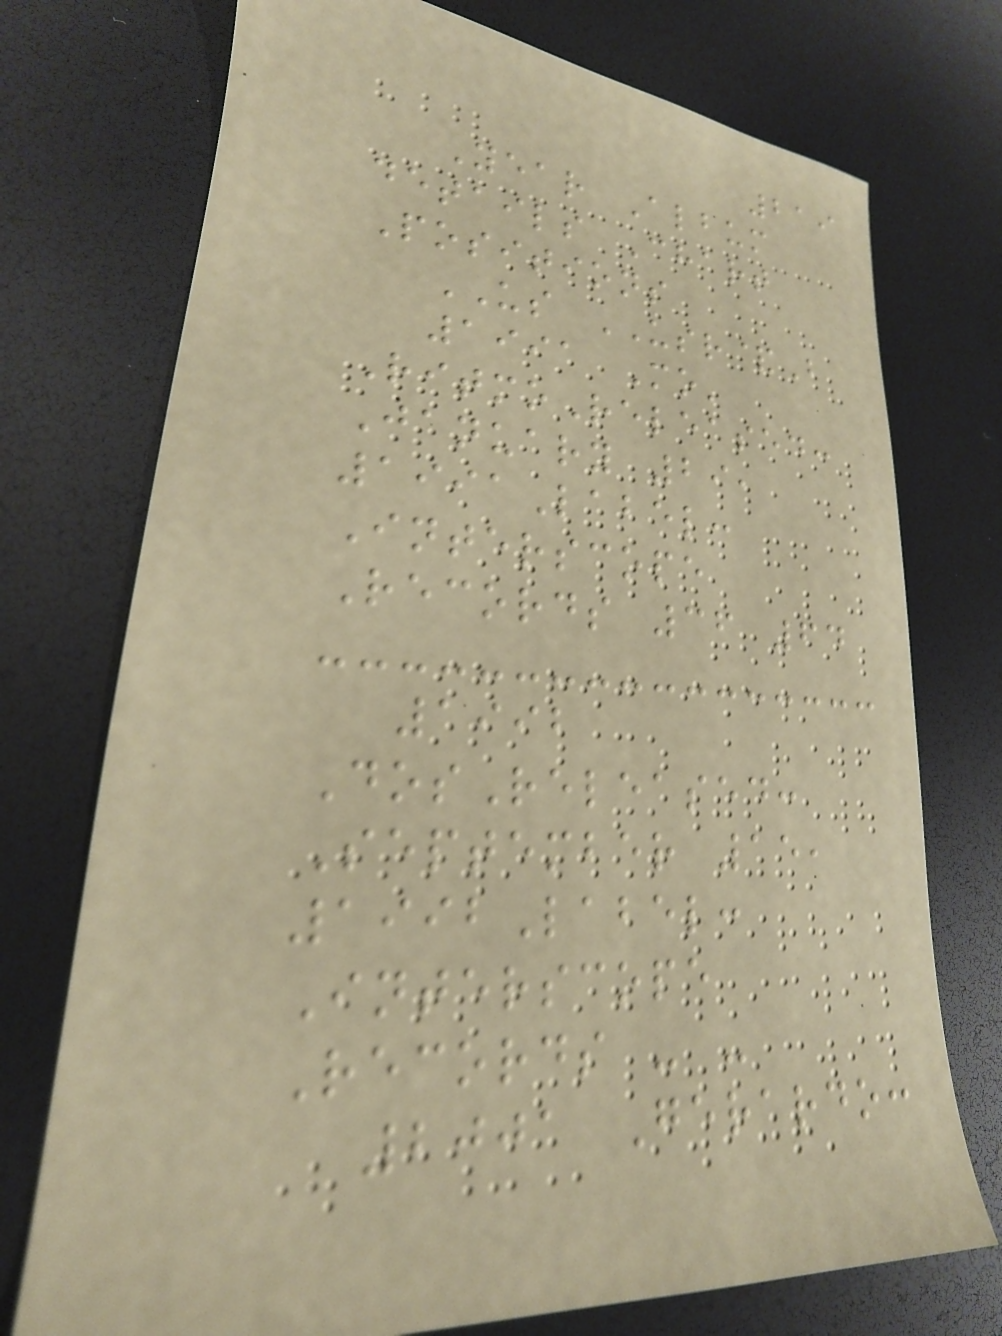219
Year Album
details Chart
Positions
US USR&B
1991 Mo'
RitmoReleased:
January 29,
1991Label:
Interscope
Records 36 64
1992
DosReleased:
September 15,
1992Label:
Interscope
Records - -
2001 Gerardo:
